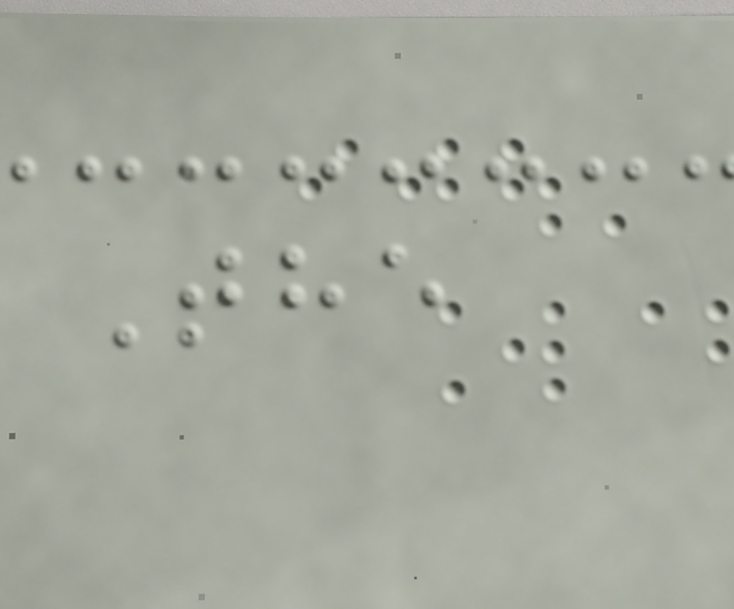The
